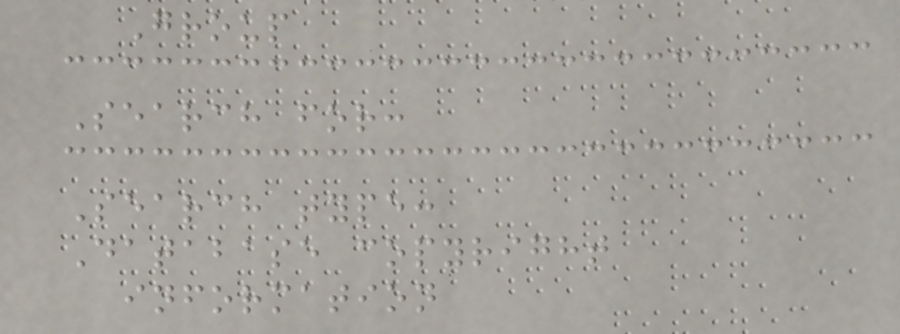Group
Search for:
Search type:
Database copyright
information
